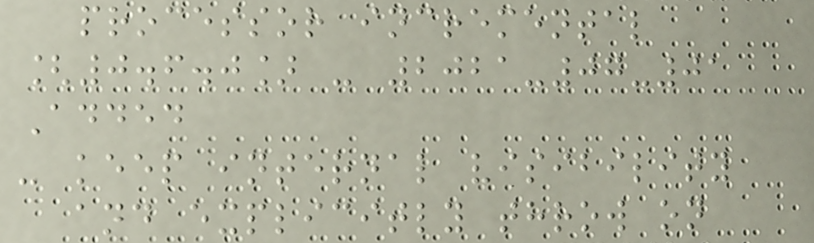processor incremental
[0.6.0] - 2021-07-01
Added
- keep internal visibility
and explicitly throw on
